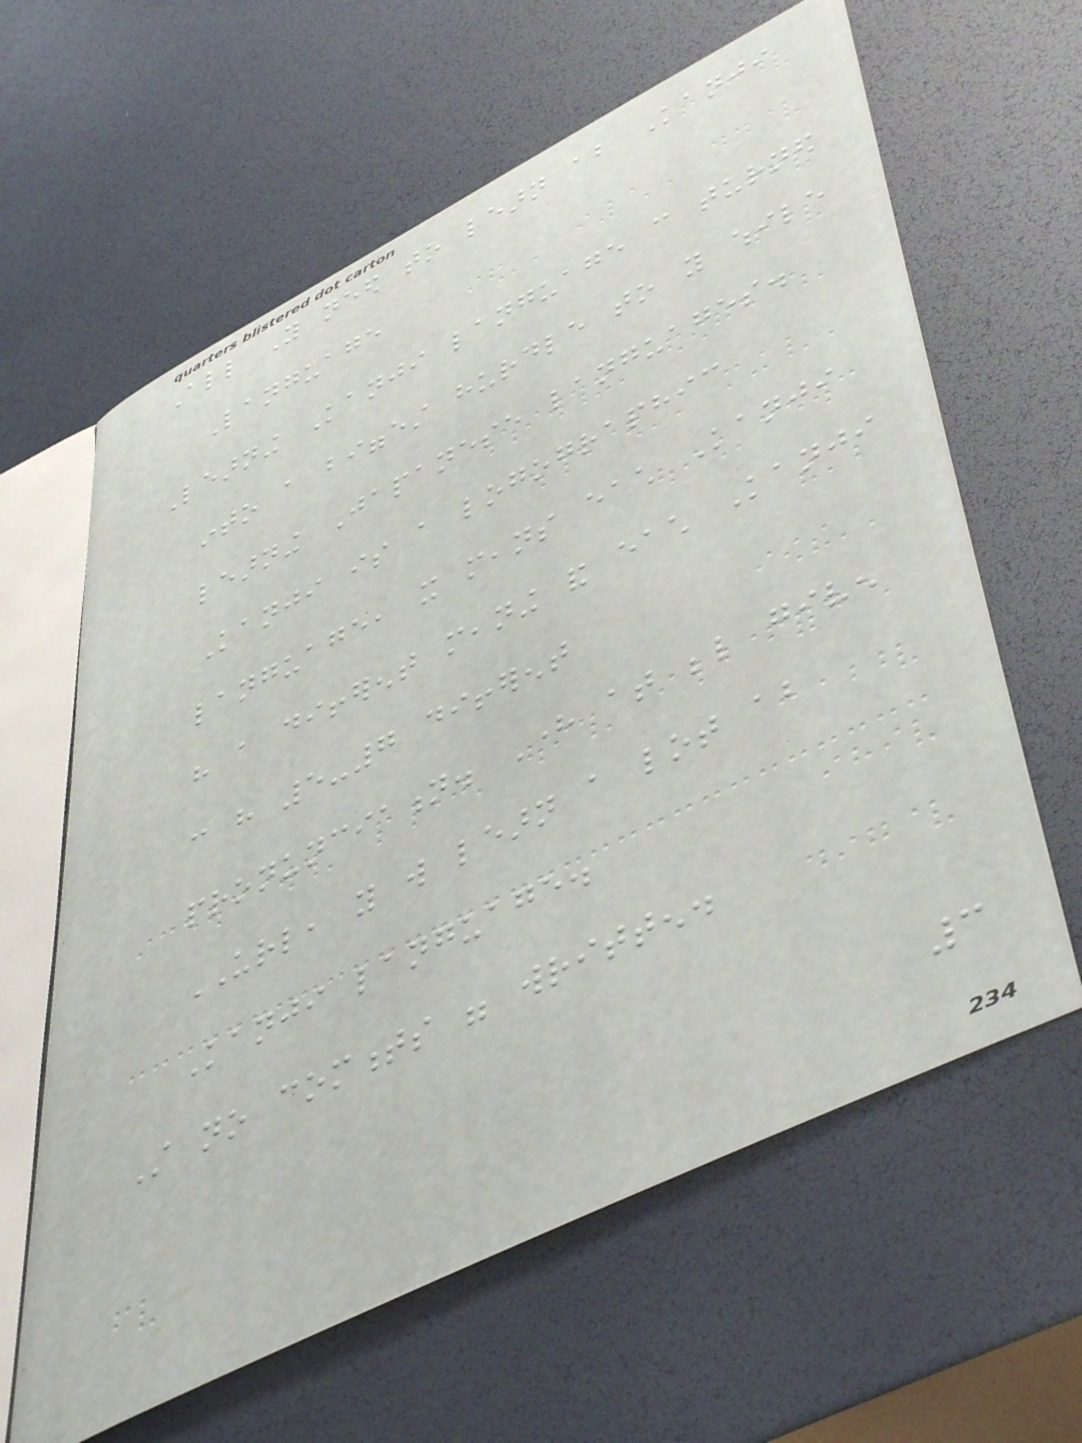All You need to learn about Kanji
Language
Learning Kanji language can turned
into a biggest hurdle to you while
learning Japanese languages.
Kanji is a logographic
language, it means each Kanji
have a different meaning and each Kanji
can have 5-7 different
pronunciation. Here at below given
URL, you will learn a lot about
Kanji language.
Still no comments were written.
3
